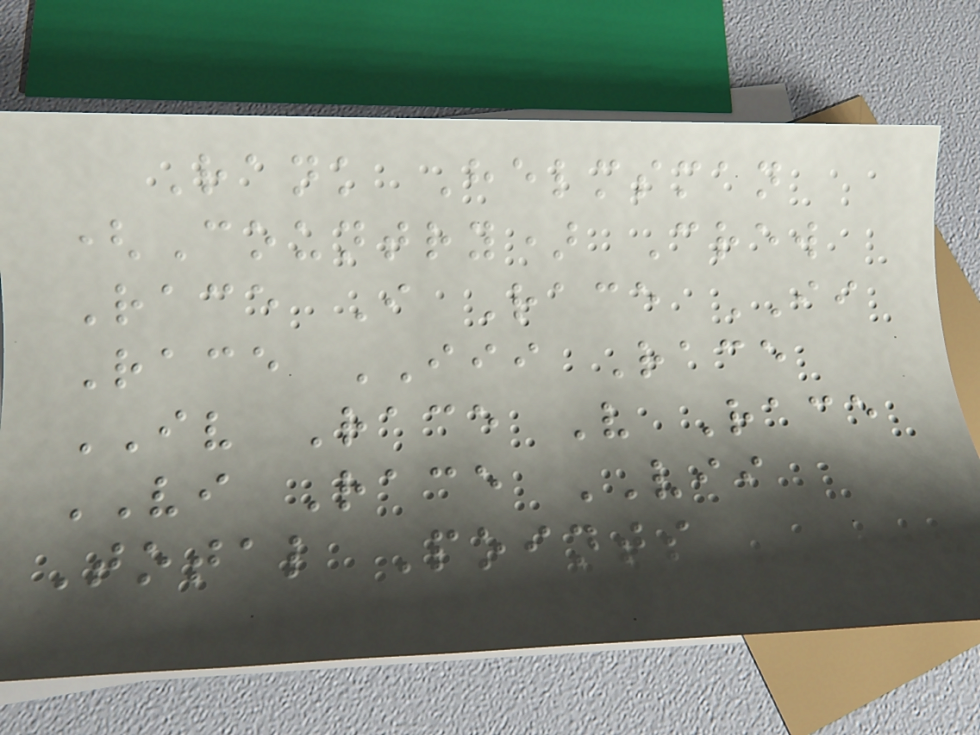Rank Helmsman
(Country) Crew
Race I Race II
Race III Race
IV Race V Race
VI Race VII
Total Points
